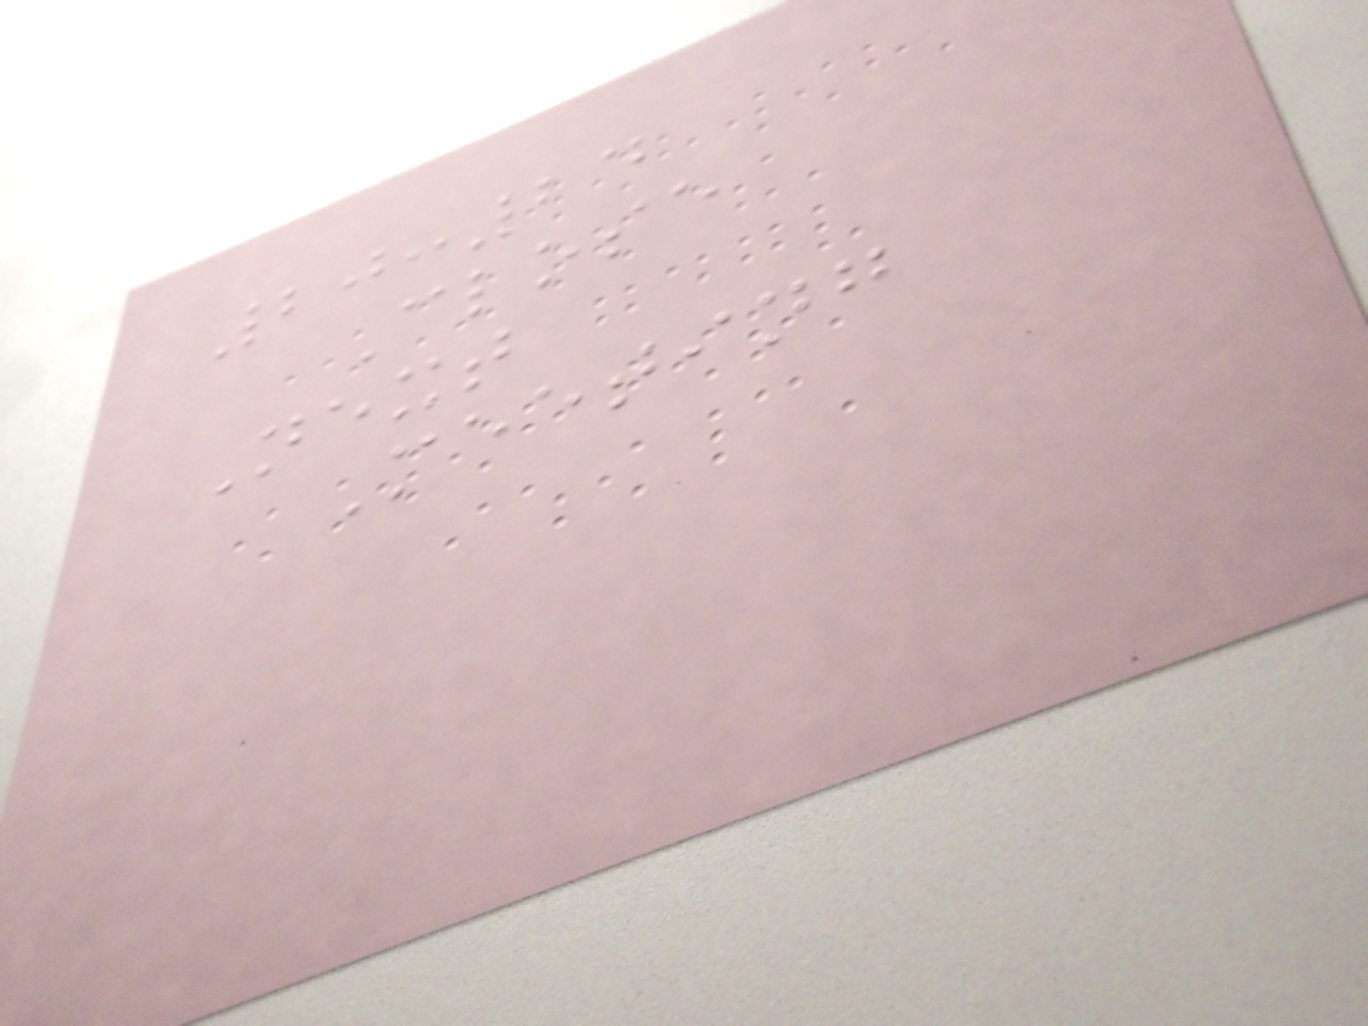20:24
Close
Next
Meeting
